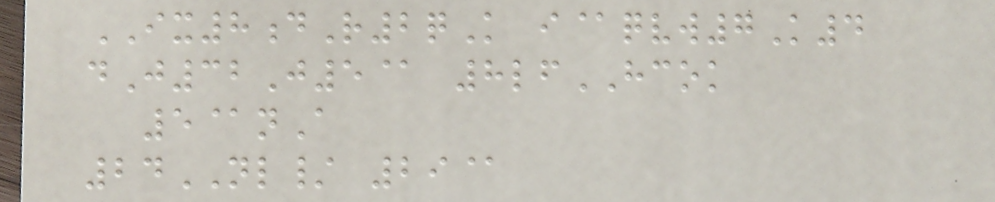IX8dR2qK i@qvw7K4
dJ32J5@ 8lfHCOK
5@nA
24NL/ 29@
